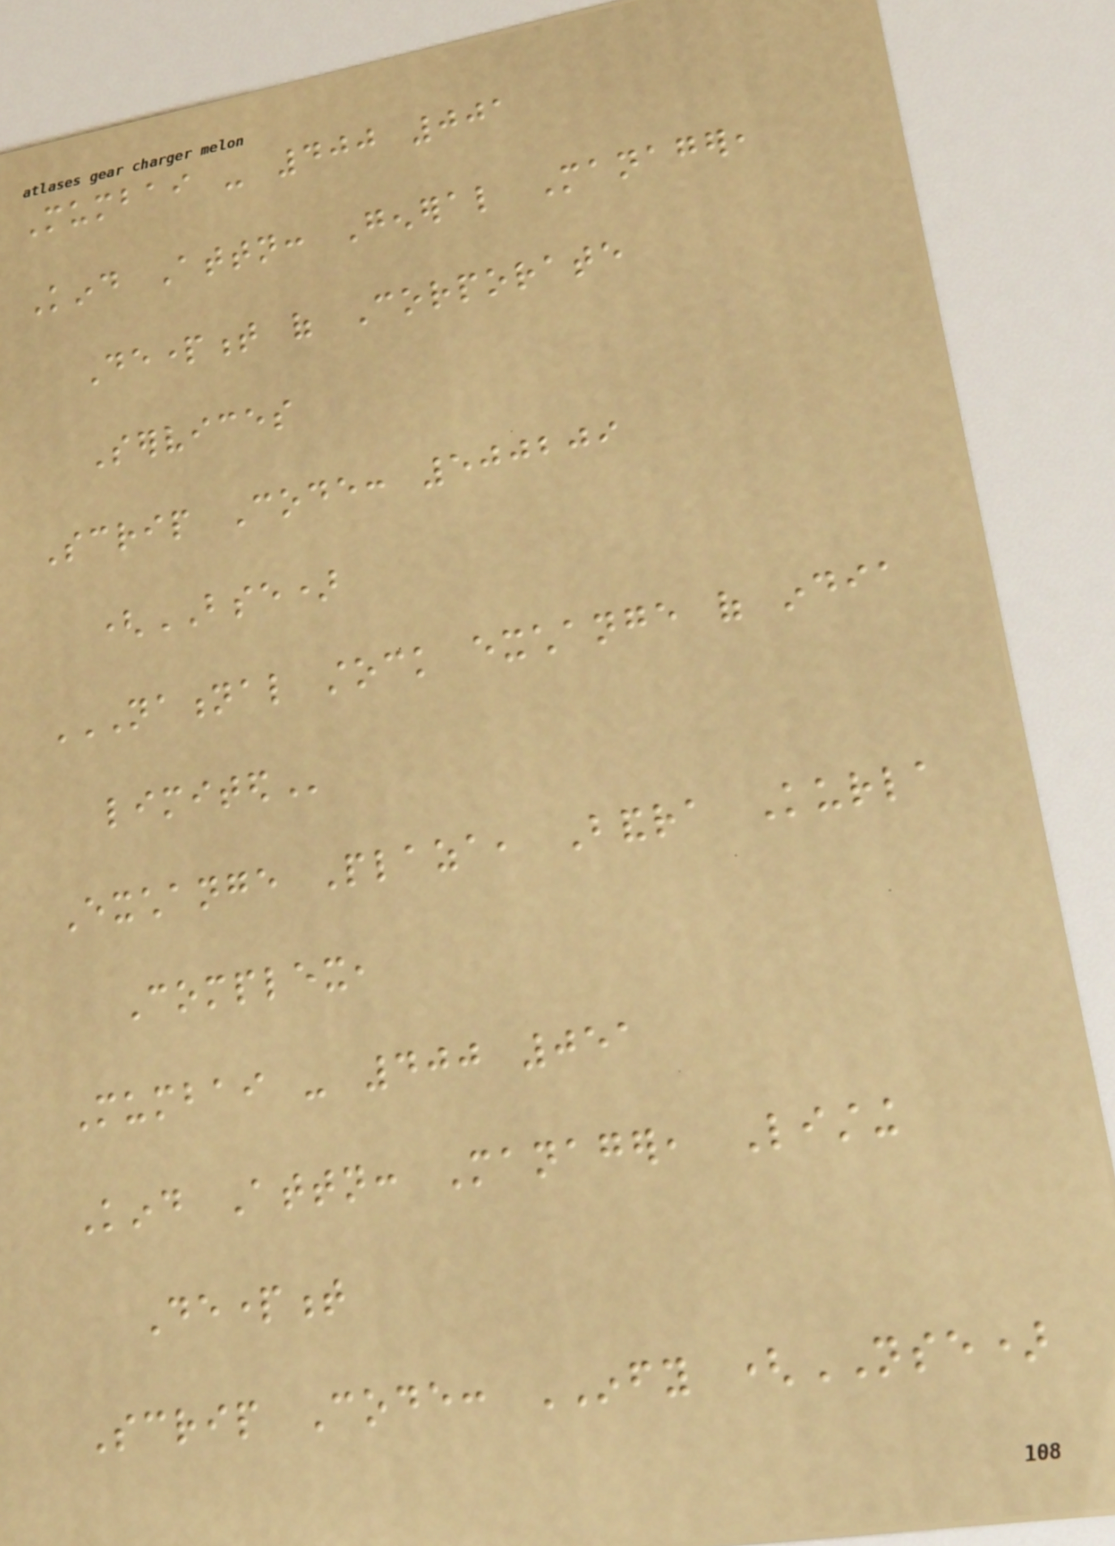Mumbai - 400 001
Kind Attn: General Manager,
Department of Corporate
Services
Scrip Code: 500209
(BSE)
NATIONAL STOCK EXCHANGE OF INDIA
LIMITED
Exchange Plaza, Bandra Kurla
Complex,
Mumbai - 400 051
Kind Attn: Manager, Listing
Department
Scrip Code: INFY (NSE)
